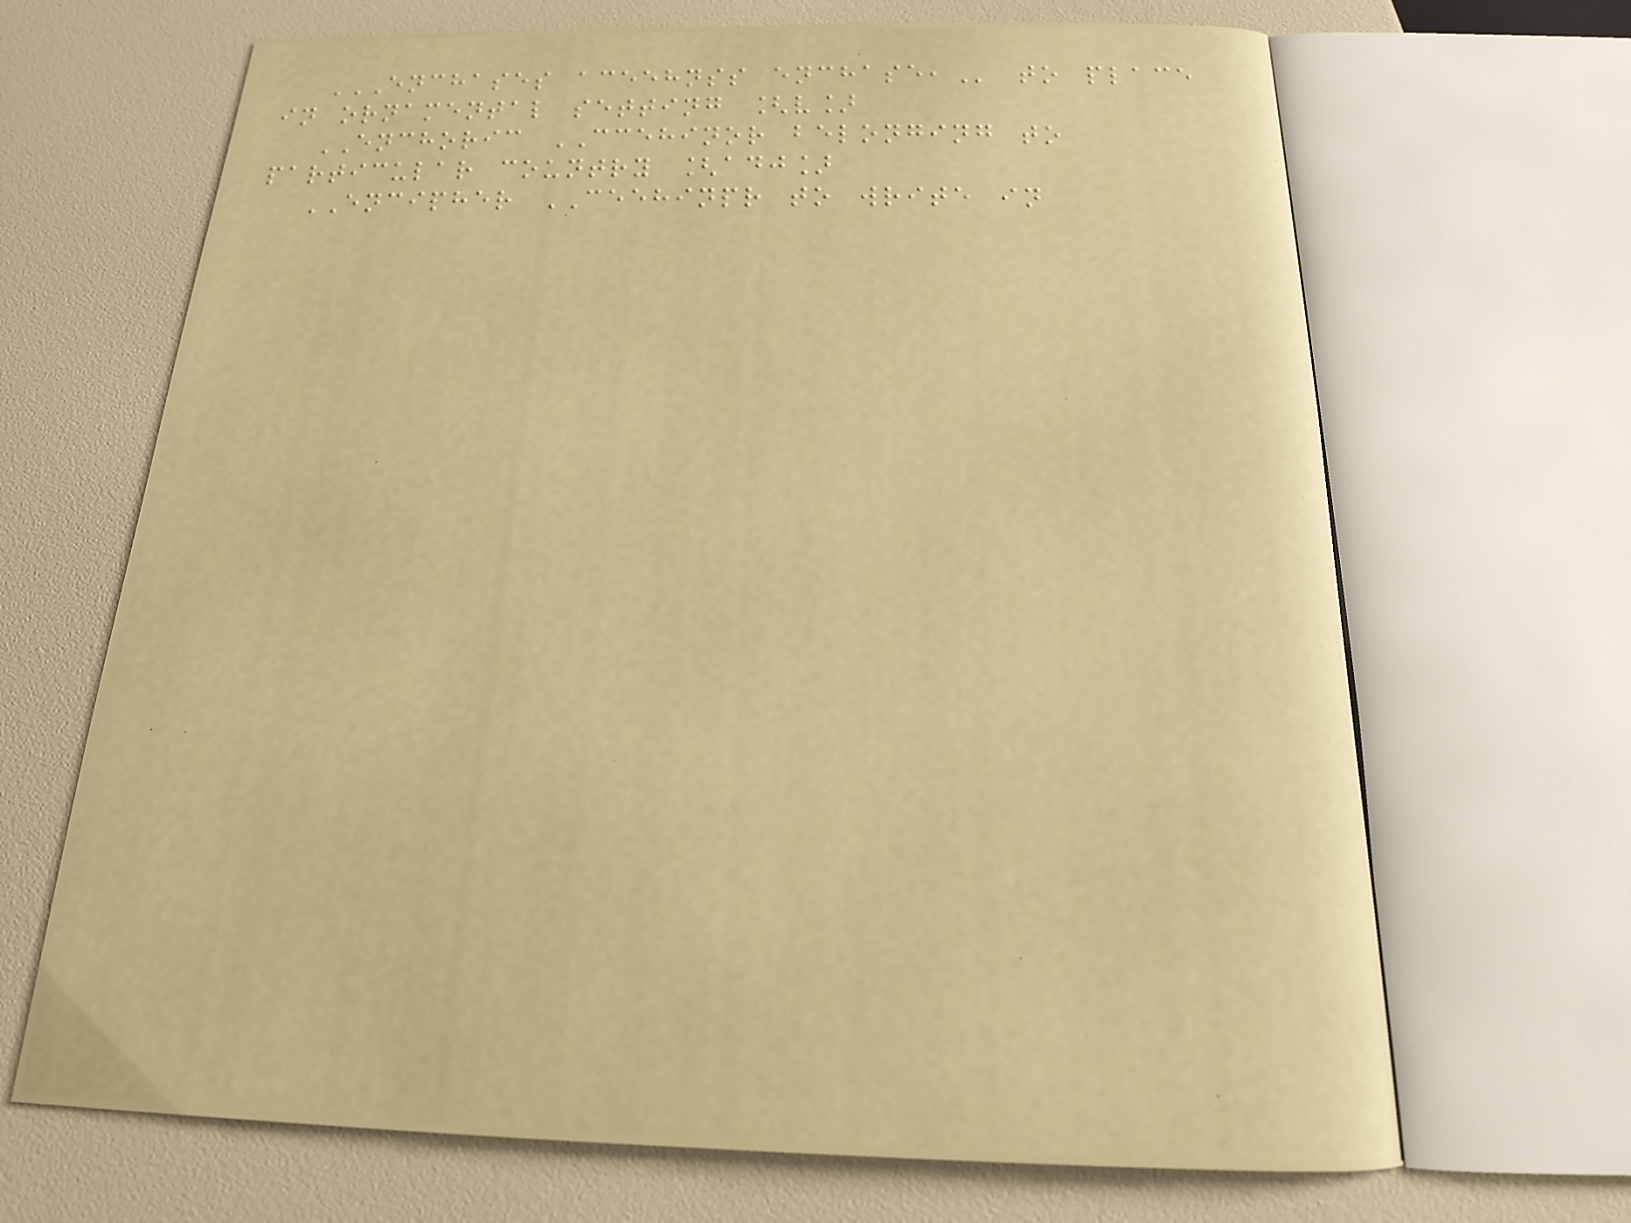ENCHASES ACEEHNSS ENCHASE, to place
in ornamental setting [v]
ENCHORIC CCEHINOR belonging to
particular country [adj]
ENCIPHER CEEHINPR to write in
